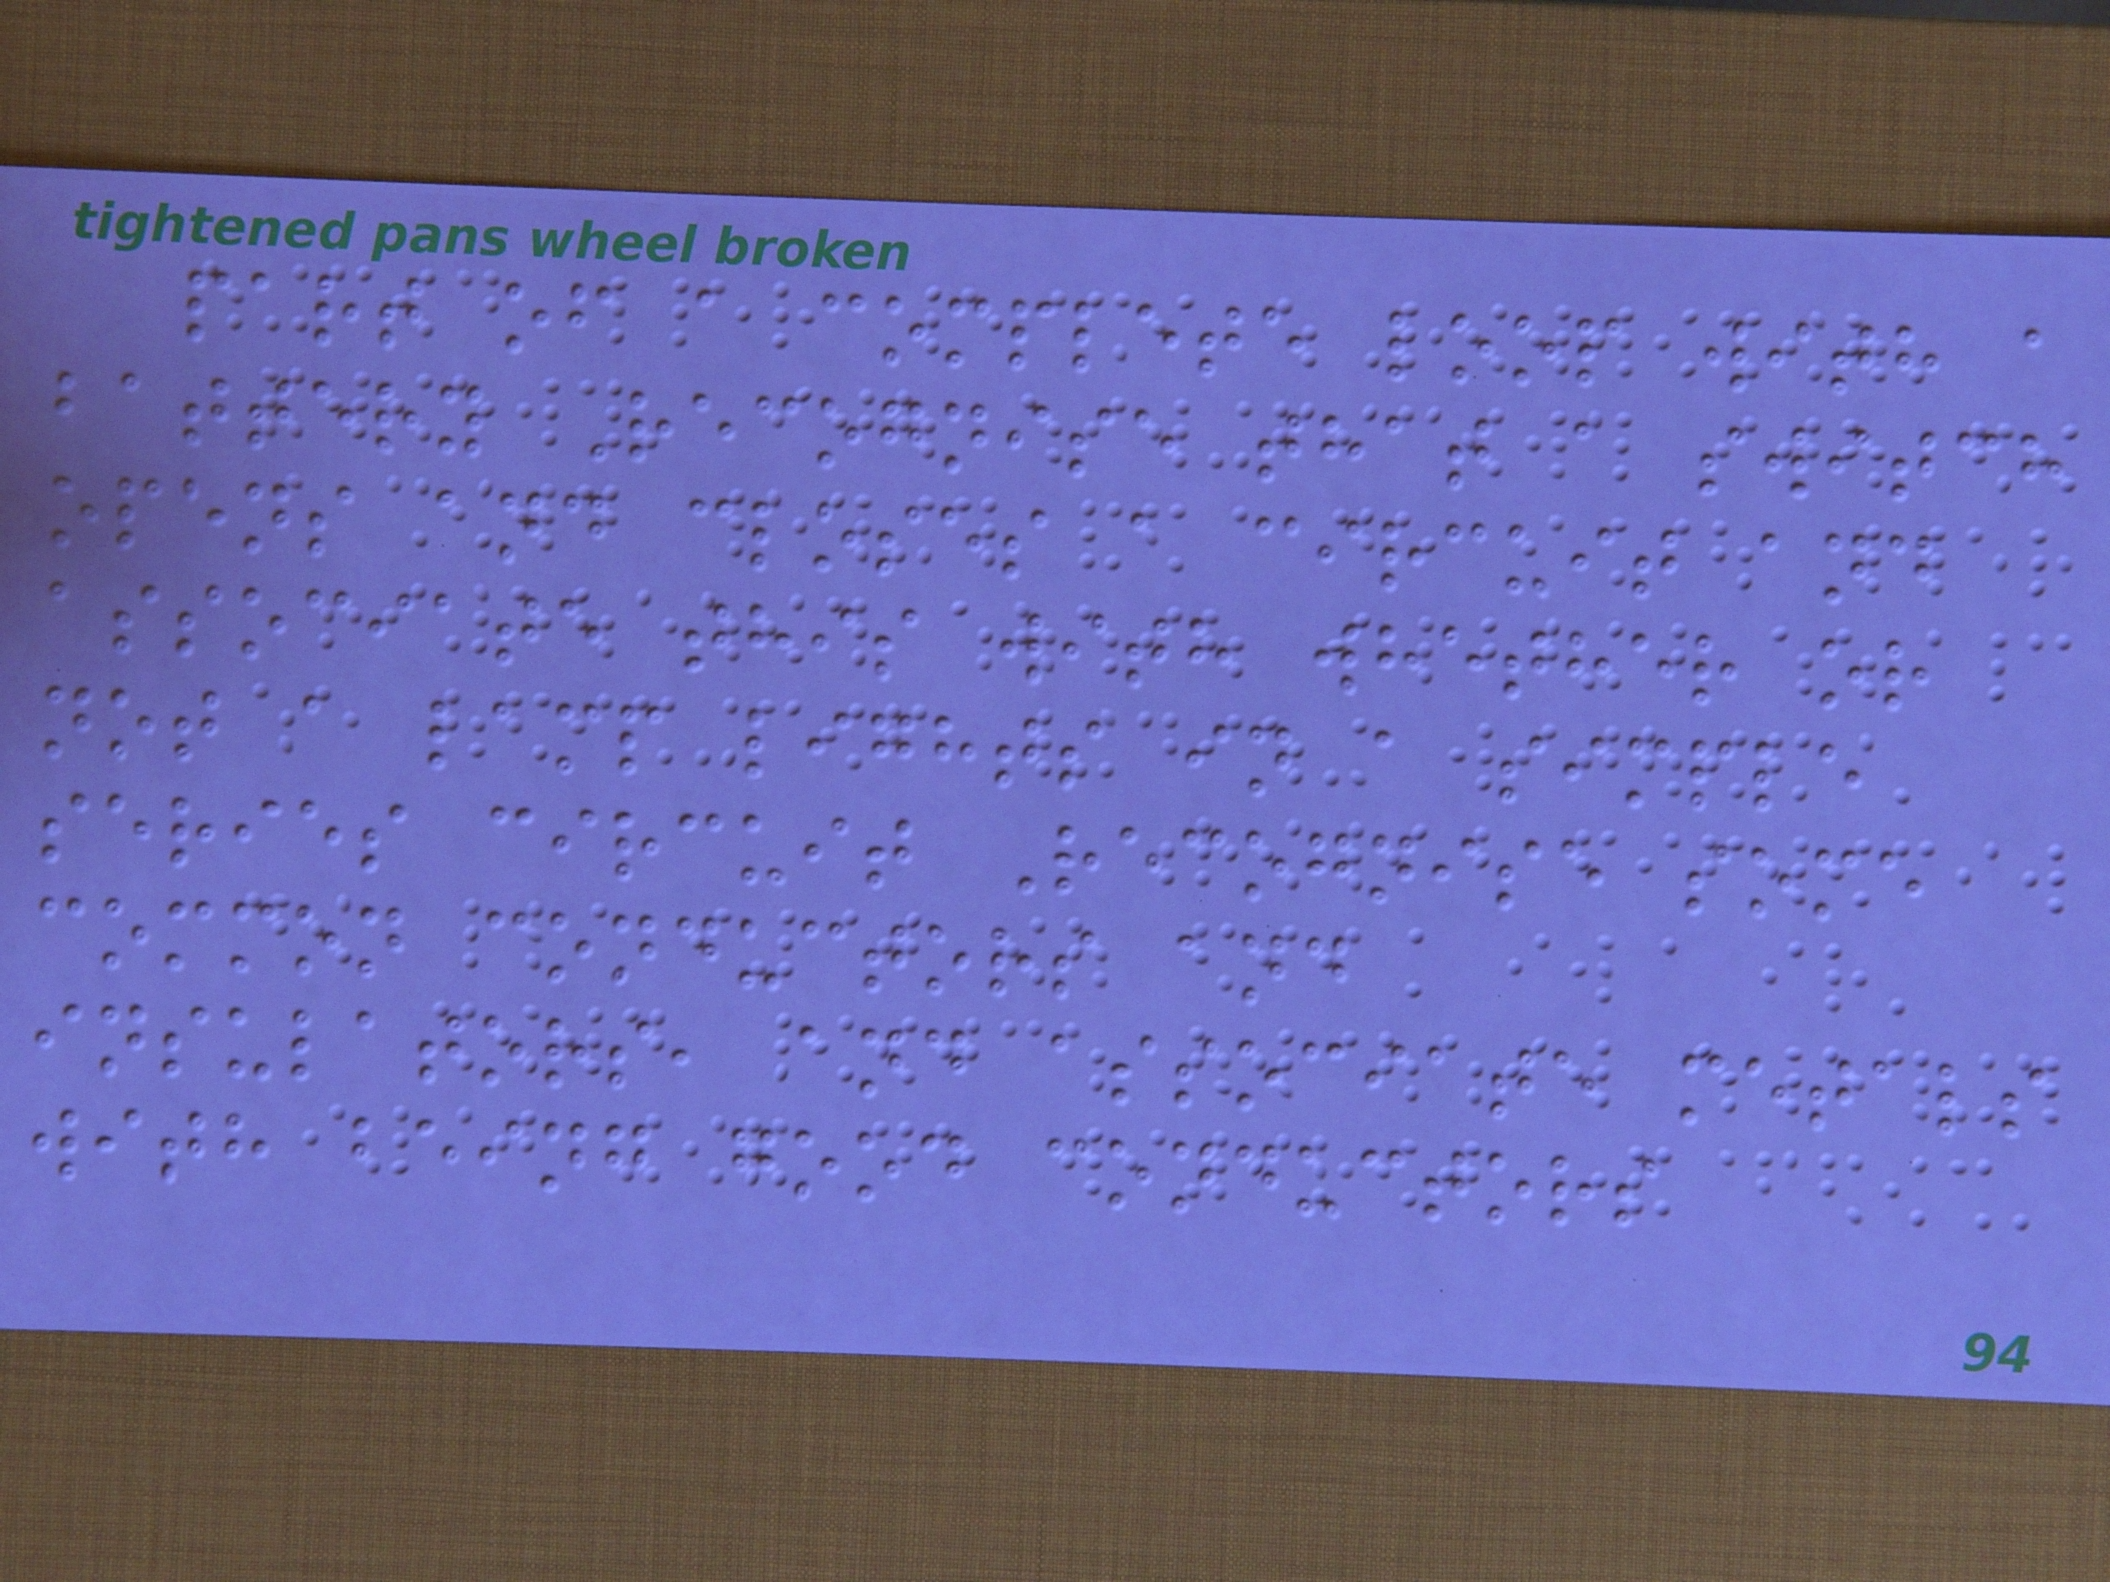part of a complete loop with a
battery Recognise that a switch
opens and closes a circuit and
associate this with whether or
not a lamp lights in a simple
series circuit Recognise some
common conductors and
insulators, and associate metals
with being good conductors
